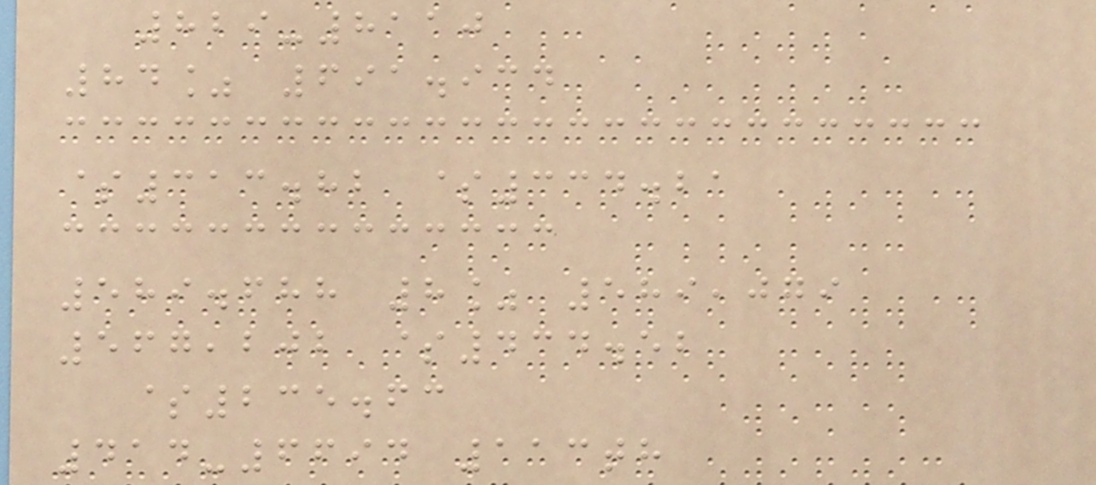829-8110
84% 691.934
$313.82 $334.21
589.688 8% 589,079
567,202 $434.52
$235.63
414-6694 113th
